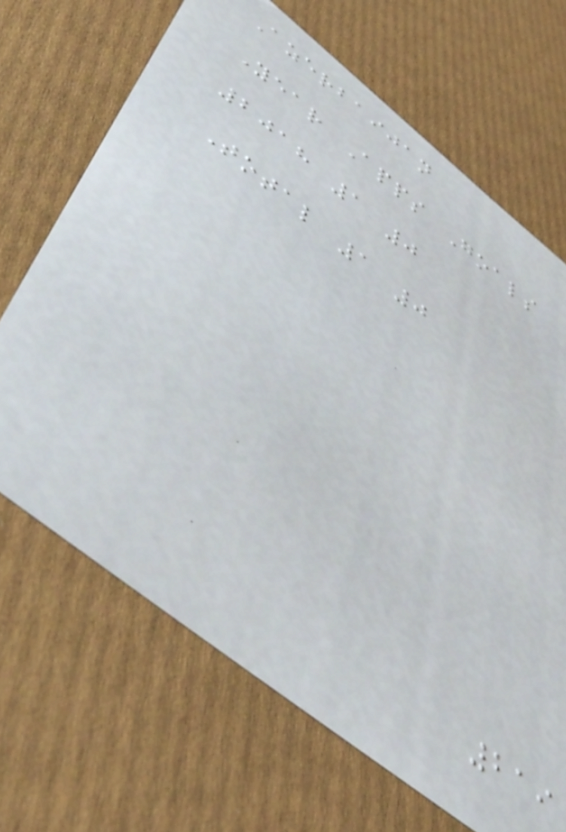Azerbaijan
Year Apps Goals
2018 1 0
Total 1 0
219
